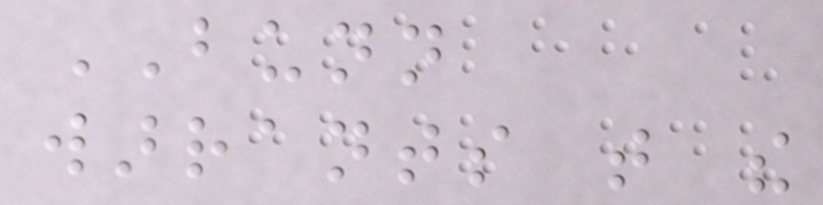BUNN
warrants that the
